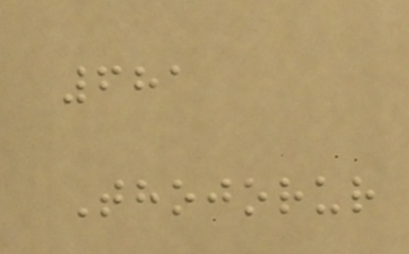681
Thojorur
